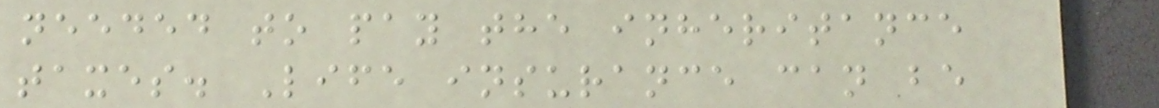needed to pay the inheritance
taxes. Life insurance can be
